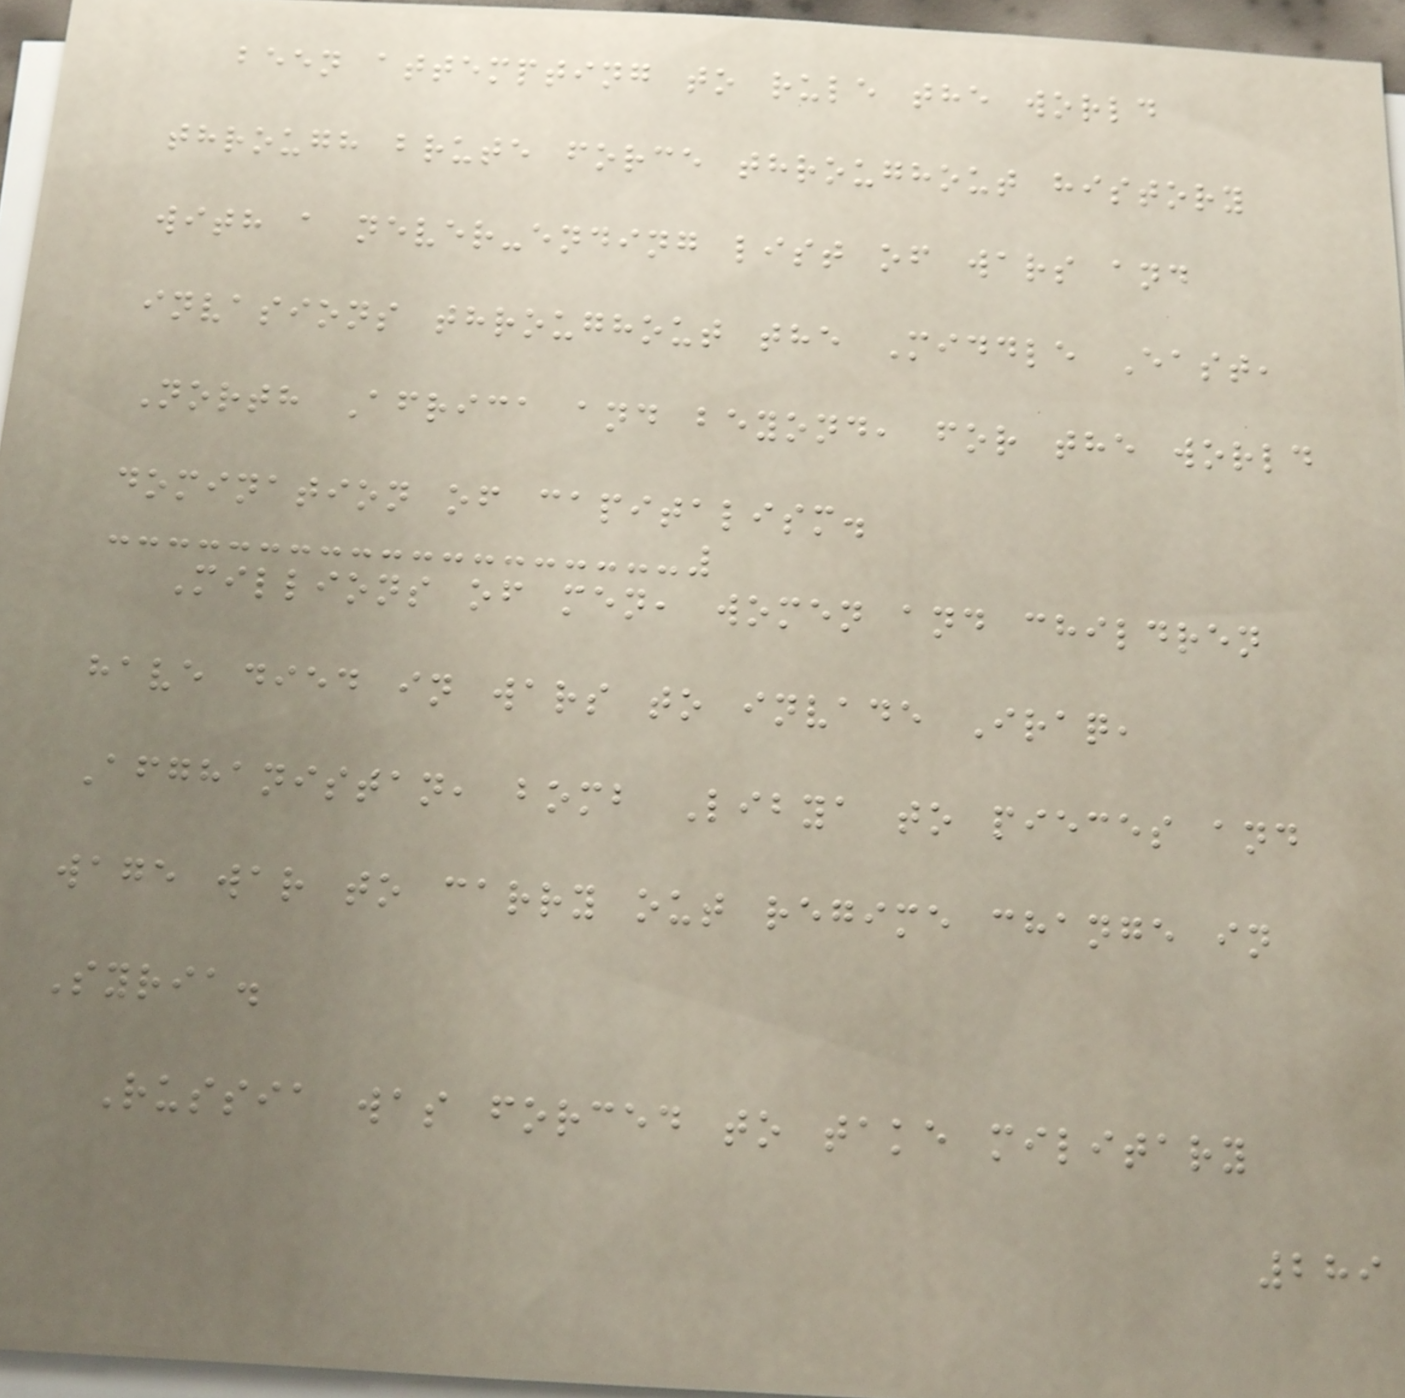been attempting to rule the world
through brute force throughout history
with a never-ending list of wars and
invasions throughout the Middle East,
North Africa and beyond, for the world
domination of capitalism.
Millions of men, women and children
have died in wars to invade Iraq,
Afghanistan, bomb Libya to pieces and
wage war to carry out regime change in
Syria.
Russia was forced to take military
289
